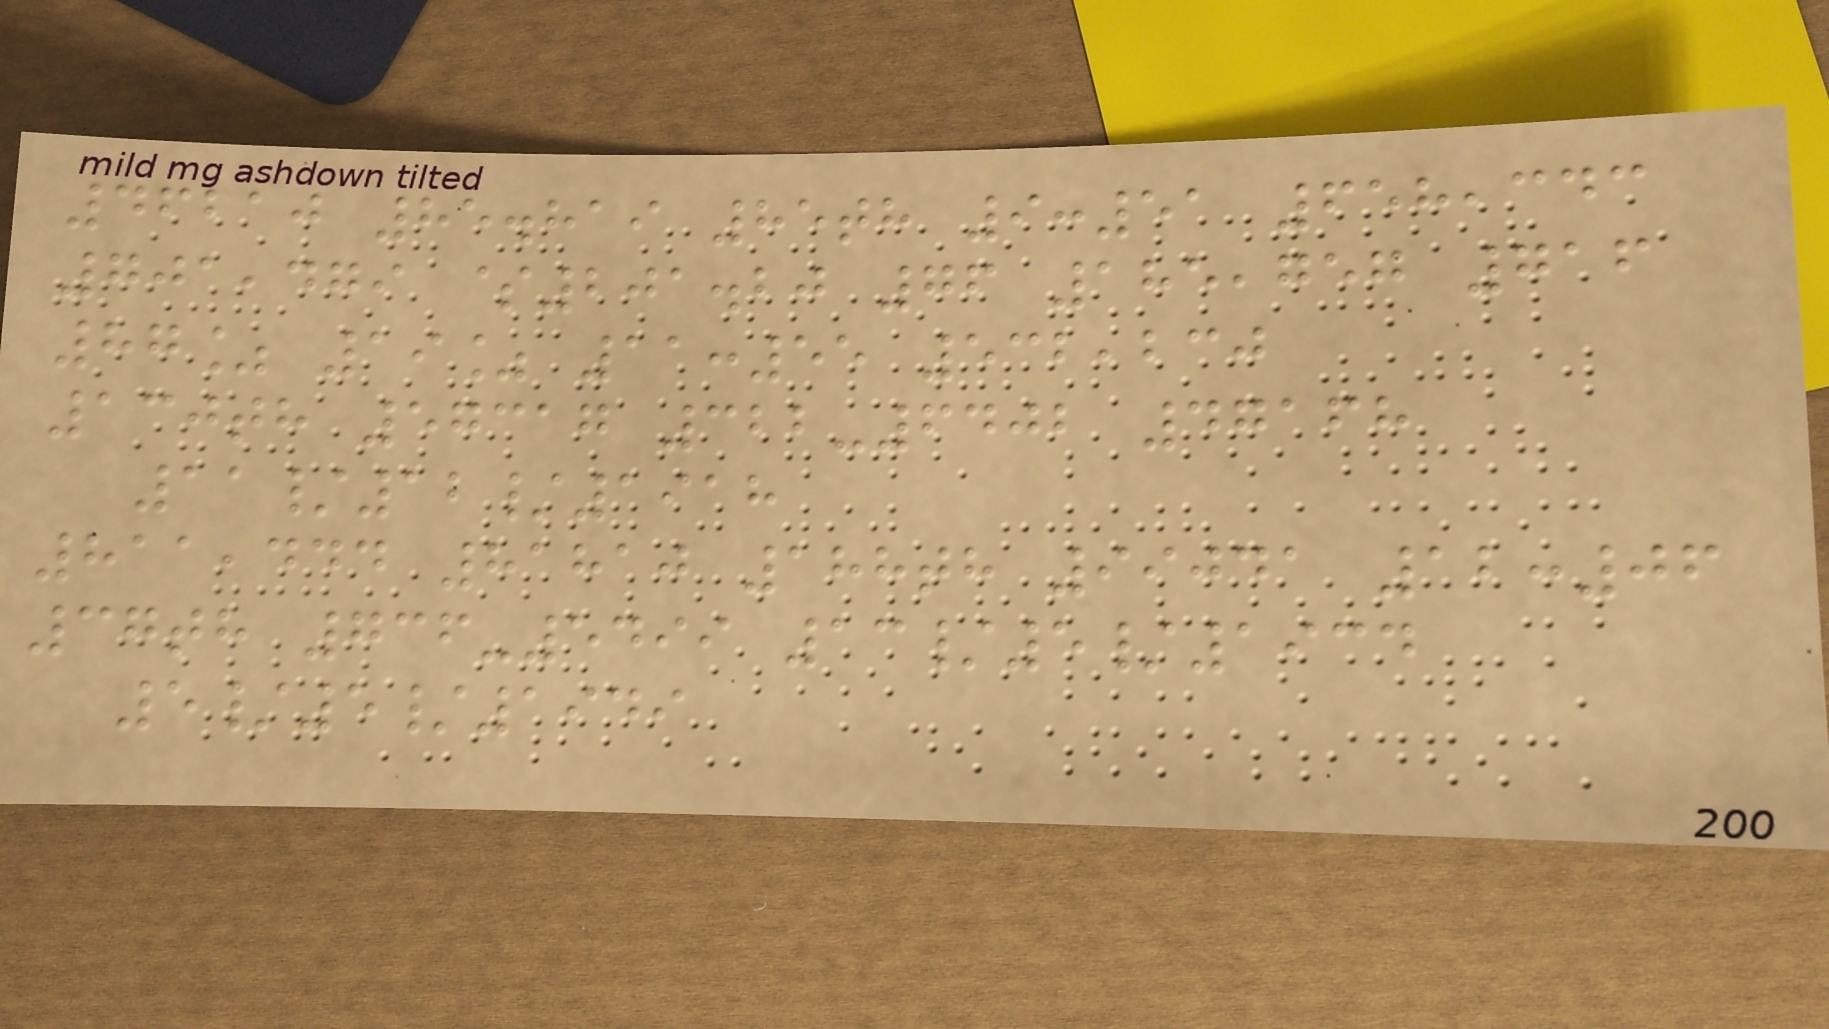46210 85.819 85th 9:51 658,343
701,479 $201.20 76 185,757 716
87% 19% 11:55 532,230
130th 57317 322-6402 47168
11/12/1918
811,444 81810 188th 99041 12:06
37th 736-5499 13/5/1934
5/5/1949
